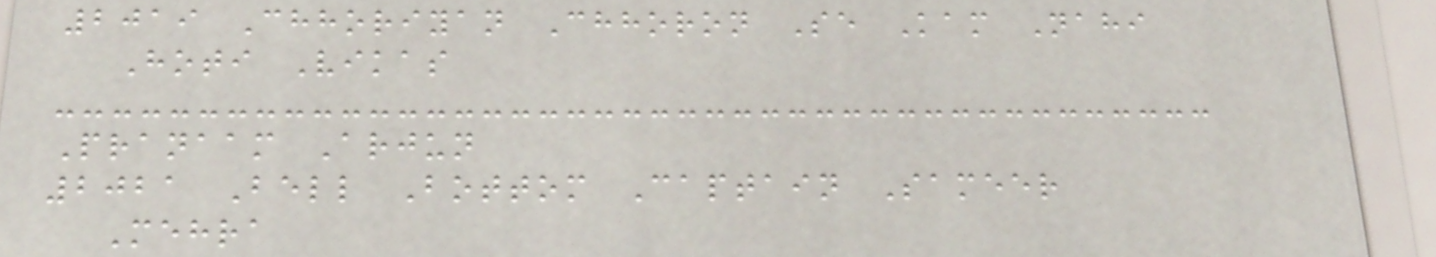2019 Chhoriyan Chhoron Se Kam Nahi
Hoti Vikas
Pranaam Arjun
2021 Bell Bottom Captain Sameer
Mehra
